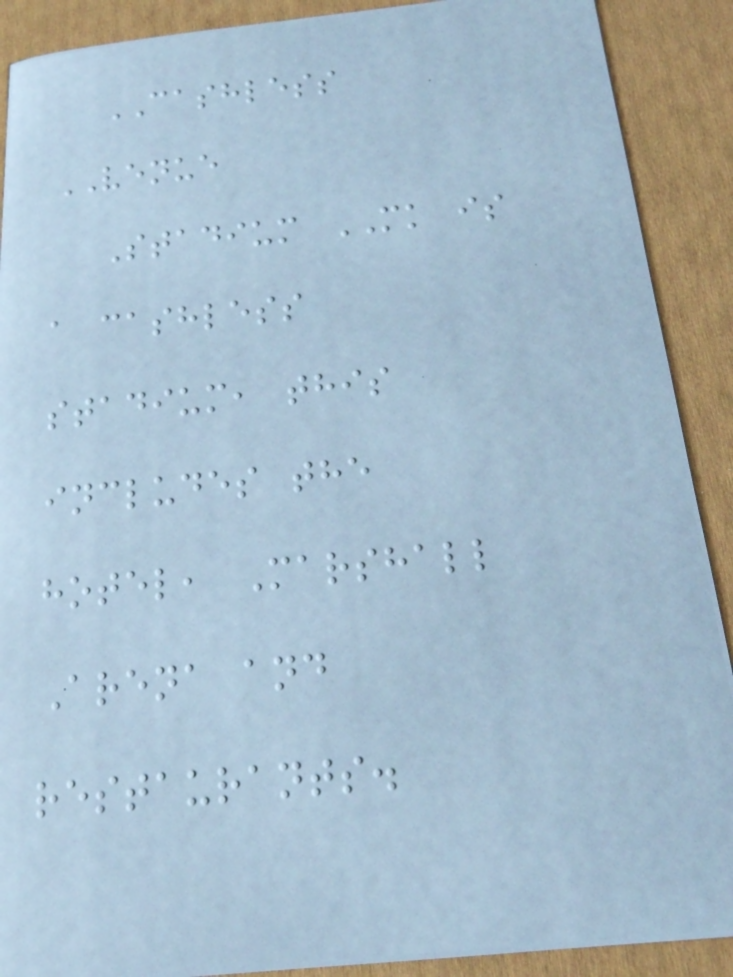CASHLESS
VENUE
Stadium MK is
a cashless
stadium, this
includes the
hotel, Marshall
Arena and
restaurants.
